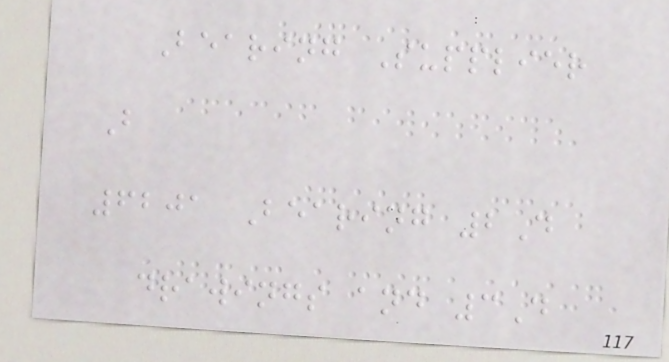Bearing Supplier
B
6201 Bearing 2D
drawings and 3D
